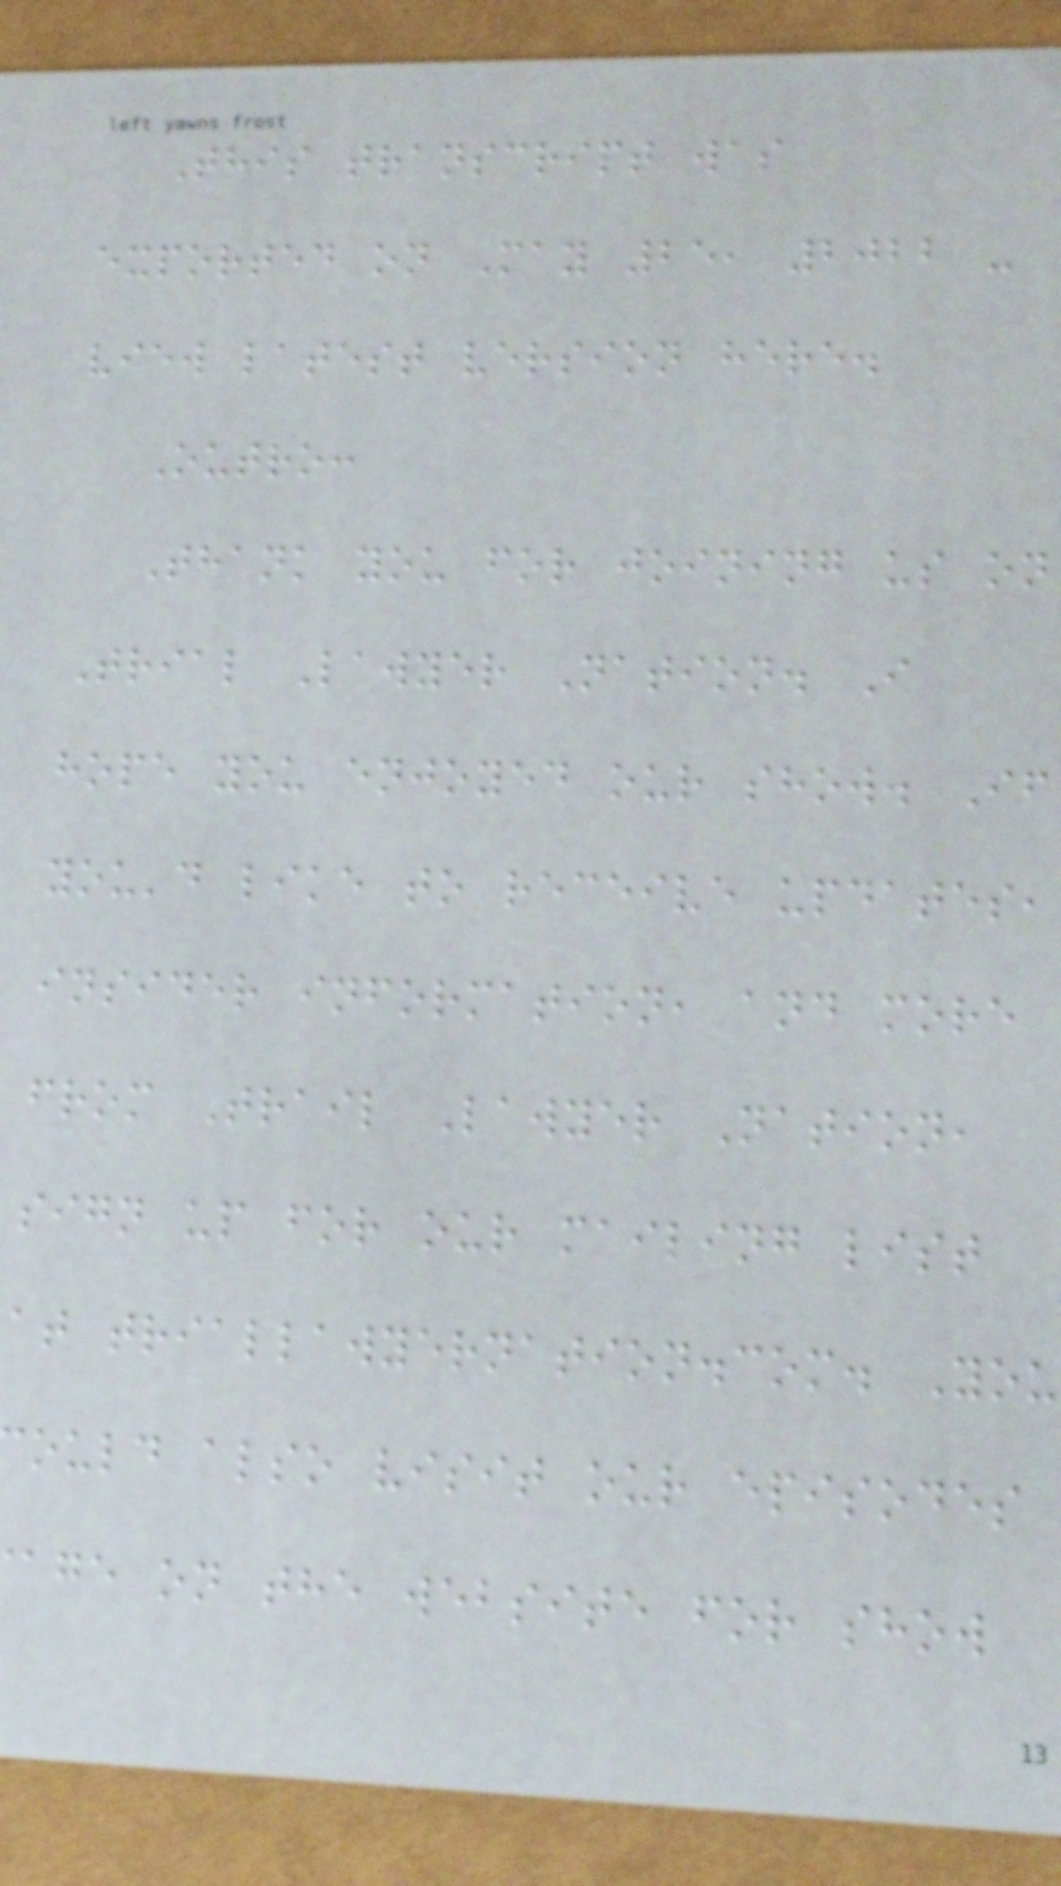This transcript was
exported on May 25, 2022 -
view latest version here.
Outro:
Thank you for joining us on
Trial Lawyer Nation. I
hope you enjoyed our show. If
you'd like to receive updates,
insider information, and more
from Trail Lawyer Nation,
sign up for our mailing list
at triallawyernation.com. You
ould also visit our episodes
age on the website for show
